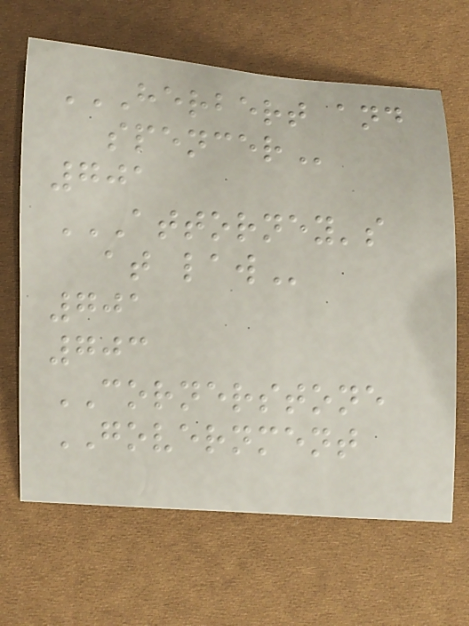HERBERT AND
SPENCER
701
ATTORNEY'S
AT LAW
701
703
CORNERSTONE
GOVERNMENT
